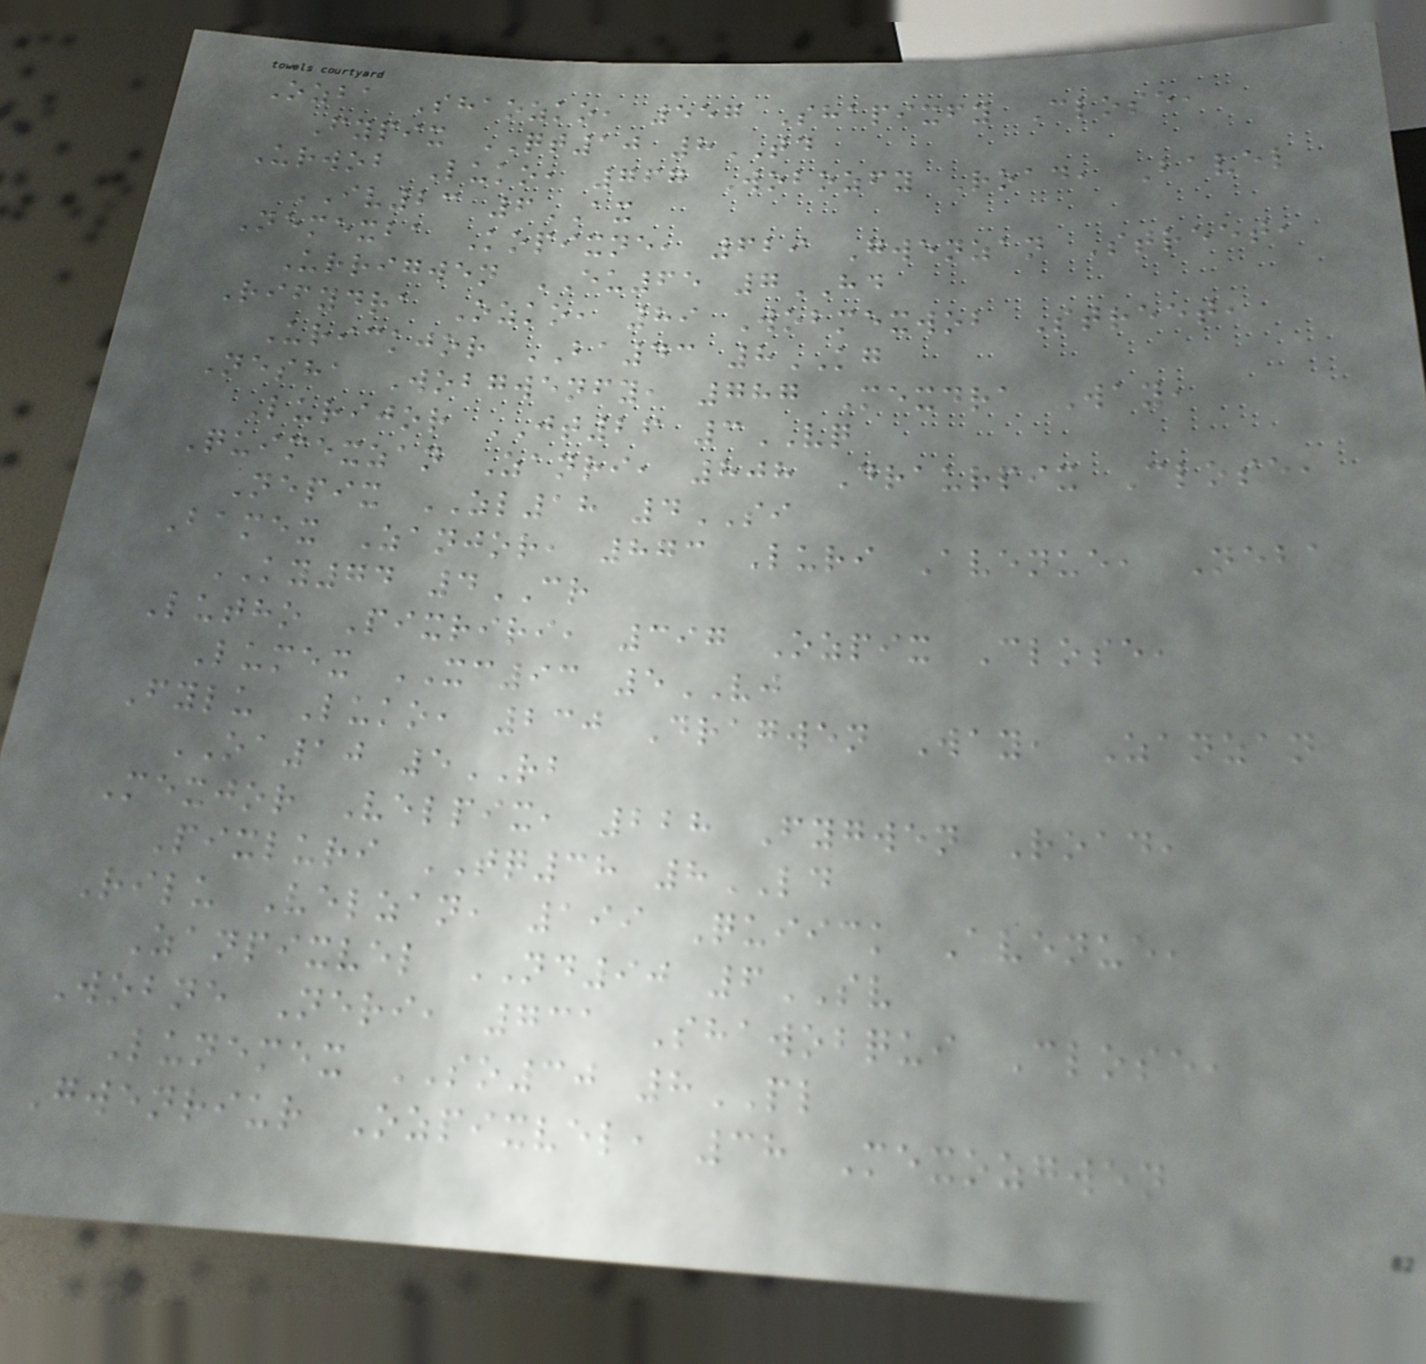Ozba Shaozko, 557 Shapixfy Close,
Fypix QT10 8TD
Urwob Luko, 767 Wobozfy Road, Bavel
IV23 6AX
Nemexba Kopixne, 629 Gwenzan Street,
Urrigwen EU65 7HD
Rifydra Ozko, 89 Wobmexwob Street,
Urickjor BA43 8KG
Nesha Wobgwenfy, 787 Mexdra Way,
Lurijor JT26 3VQ
Quimexzan Zanri, 808 Draurpix Close,
Nepix ZL18 4SI
Bamex Zanjor, 873 Luri Avenue, Neba
KY74 4CR
Lutho Pixriri, 397 Ozpix Close,
Lumex XC93 5VJ
Fylu Luko, 230 Dragwen Way, Zanzan
OA10 5RB
Mexjor Velpix, 228 Fygwen Road,
Pixluri TQ38 8LD
Rilu Velzan, 199 Quiick Avenue,
Zanpixvel ND90 6SV
Wobne Neri, 731 Shawobqui Close,
Lunemex SO30 8PL
Gwenriur Ozpixvel, 38 Mexozgwen
